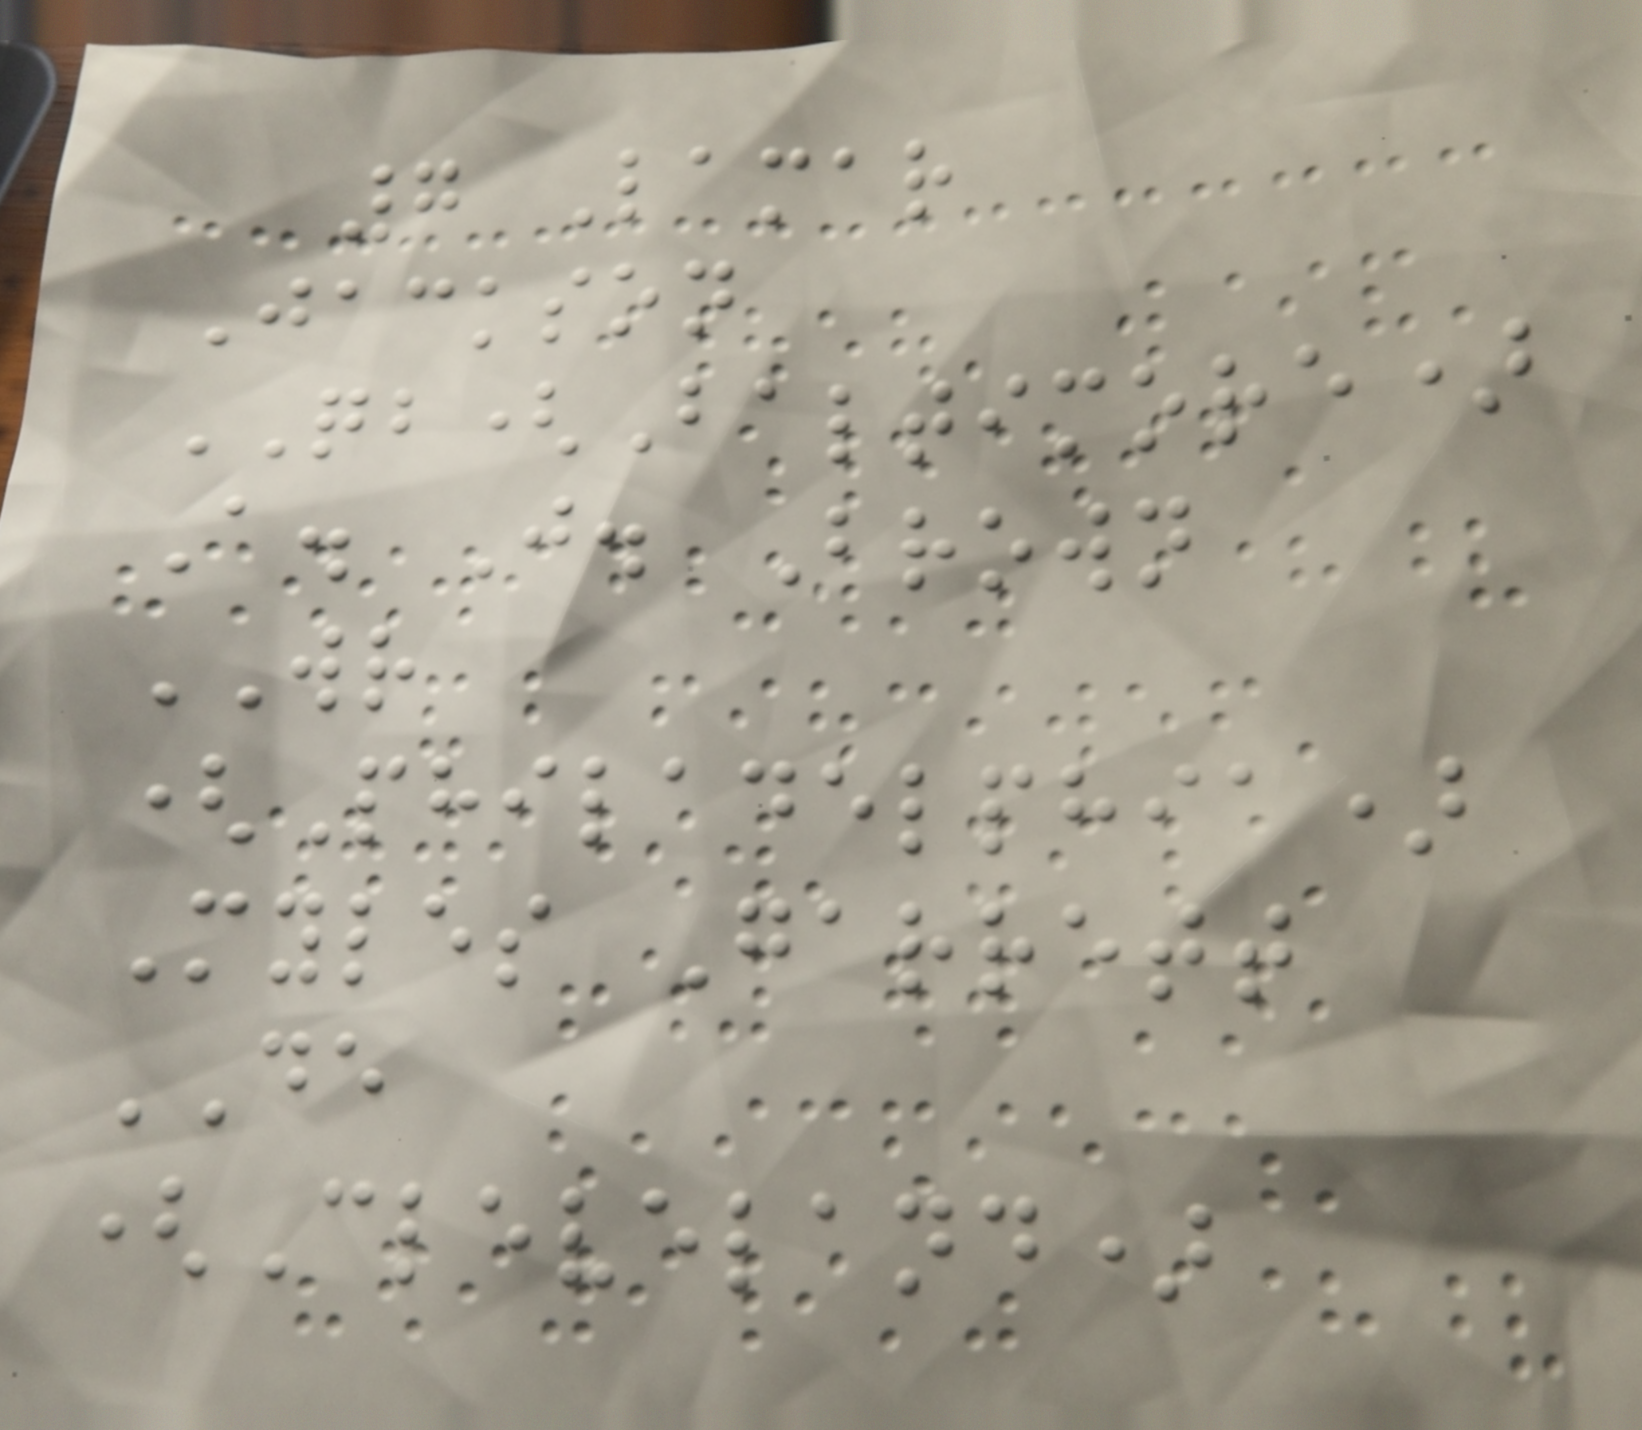7 Lamar
Jackson
QB(Baltimore)
A. J. Brown
WR
(Philadelphia)
Myles Garrett
DE
(Cleveland)
